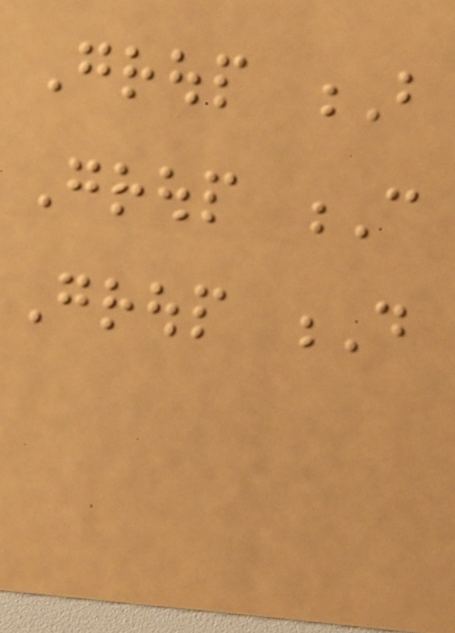Group B
Group C
Group D
